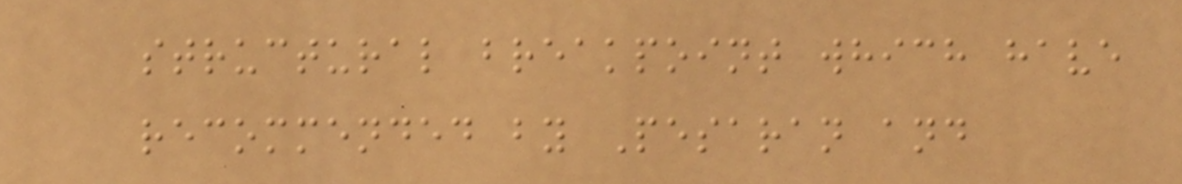structural breakpoint which have
recommended by Pesaran and
